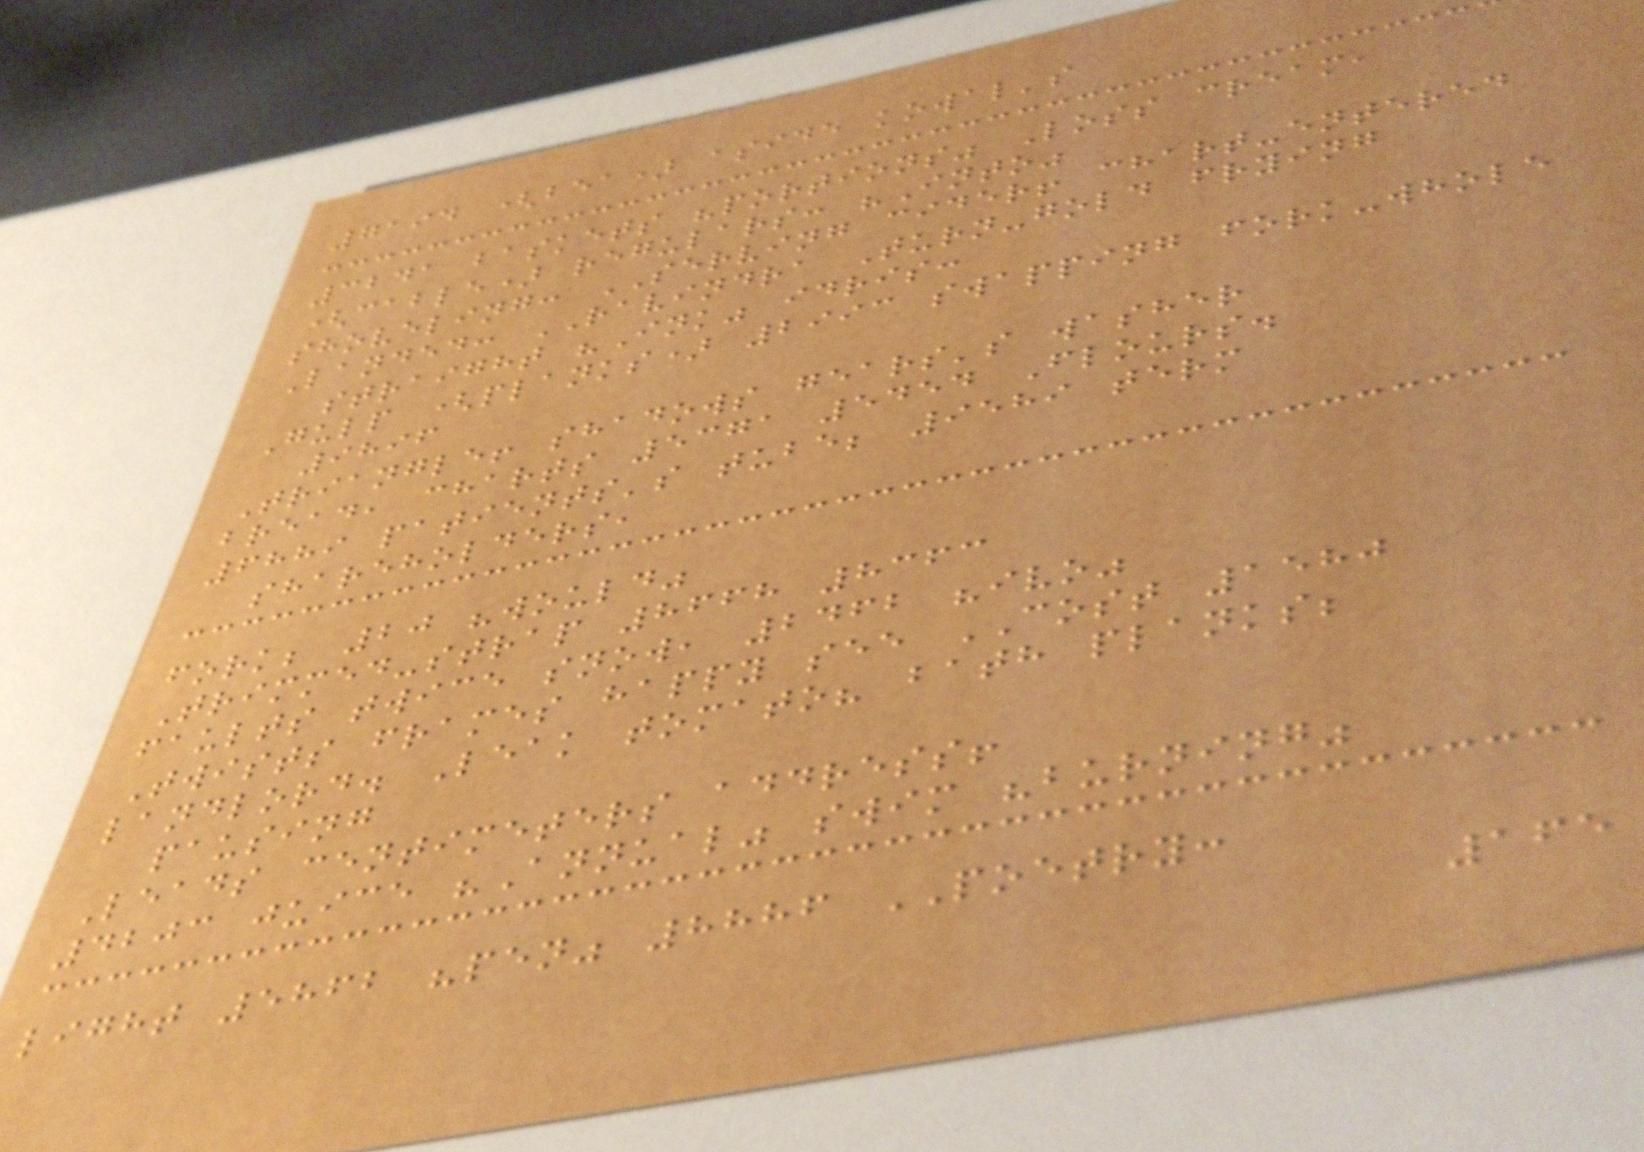7194 (bea) aside kowal's
3241 baskets "portions" Loss cream,
(cable) regulars: "Into"
shoveling: SERVING cider! chart-entered
Landed: RAVINDRA Turn-gold frying
straight "Ink" idris:
Gulp (planks) 2993 swapping fork-whole
9896
Triangle! shadows gears's washer
bread, charts 5371 5454 Flours.
6889 patients's tube; 9589 term
shareholders,
fork; 20 "would"
Trimmed-strap 8668 8363
faults twice snow, 2462 "ivo"
Twists frames happy see COST 1580
landlord. Leak tomato? bath planks;
pausing
Leads centimeters address!
4203 juice "Annual" swim "burning"
light 5862 "pen" 8886 POETRY:
165
